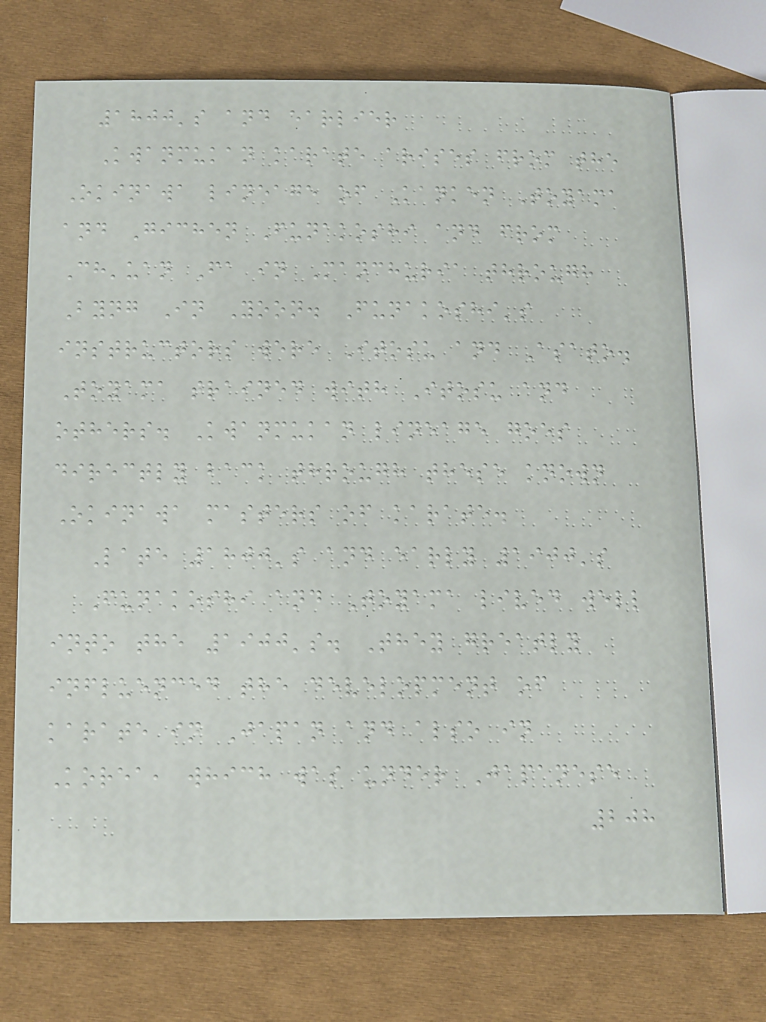1800's and earlier
Kwanmukan karate arises from the
Okinawa lineage of Kanken Toyama
and Gichen Funakoshi and from
Ch'uan Fa in Manchuria through
Byng In Yoon. Funakoshi's
instructors were Itosu and Asato.
Toyama trained with Itosu and
others. Kwanmukan lineage goes
directly back through these known
Okinawa masters of karate.
Late 1800's and early 1900's
Funakoshi and Toyama lived well
into the 1900's. They greatly
influenced the development of
karate in Japan and also in
Korea, which was under Japanese
208
